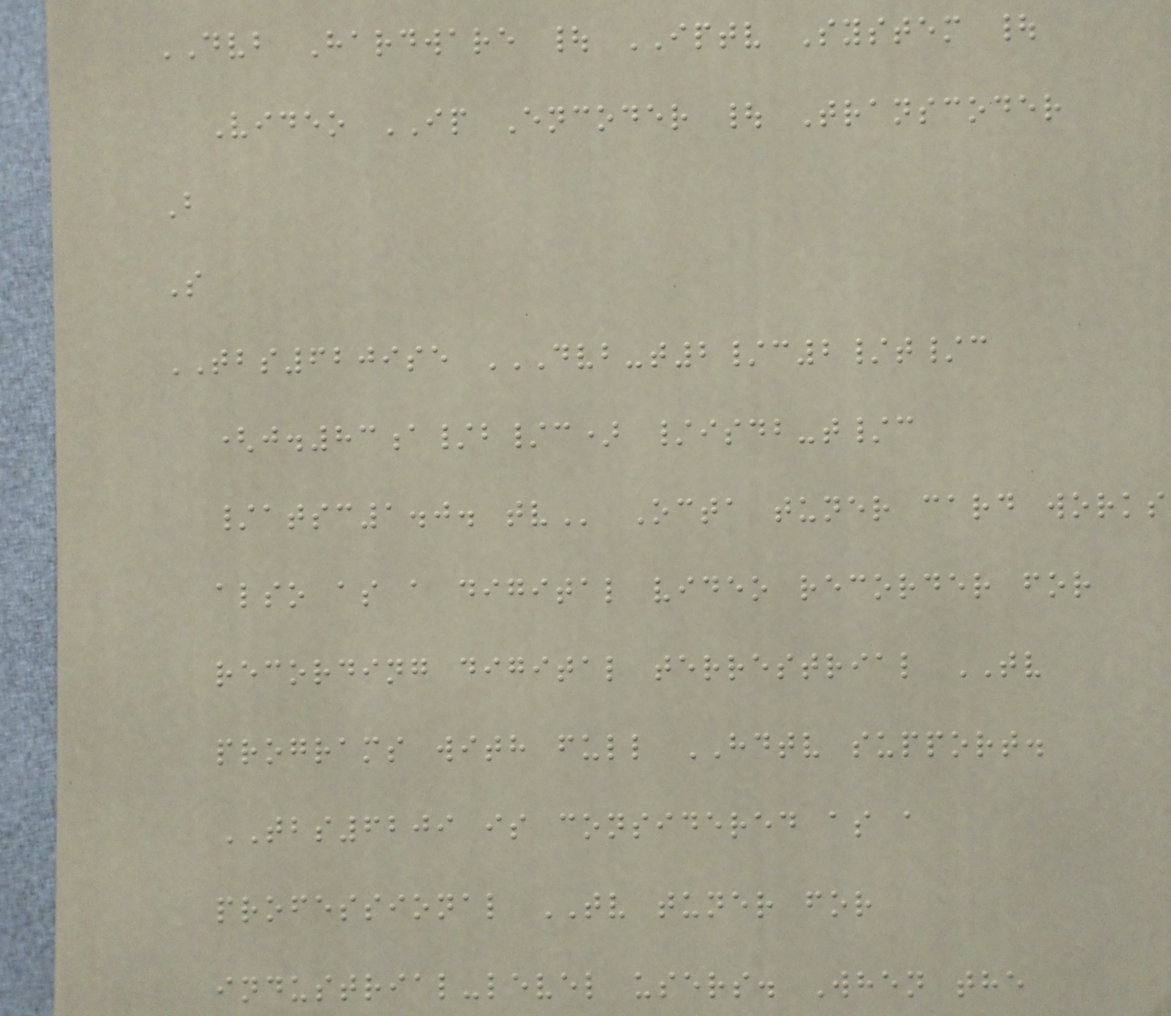DVB Hardware | IPTV System |
Video IP Encoder | Transcoder
B
S
TBS6209se DVB-T2/C2/T/C
(J.83A/B/C) /ISDB-T/C
/ATSC1.0. TV Octa tuner card works
also as a digital video recorder for
recording digital terrestrial TV
programs with full HDTV support.
TBS6209 is considered as a
professional TV tuner for
industrial-level users. When the
